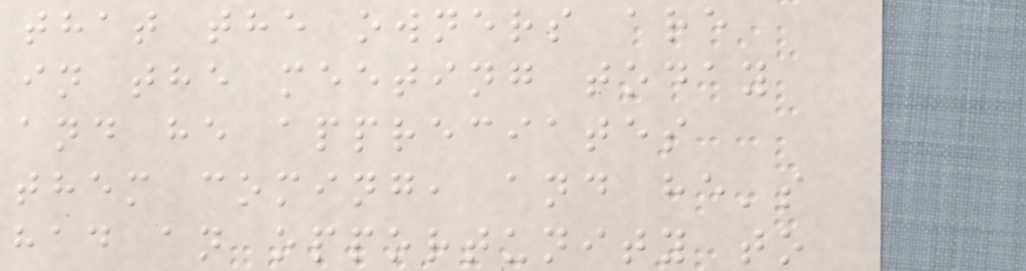that the owners are
in the meeting today
and he appreciates
them coming, and he's
had an opportunity to
